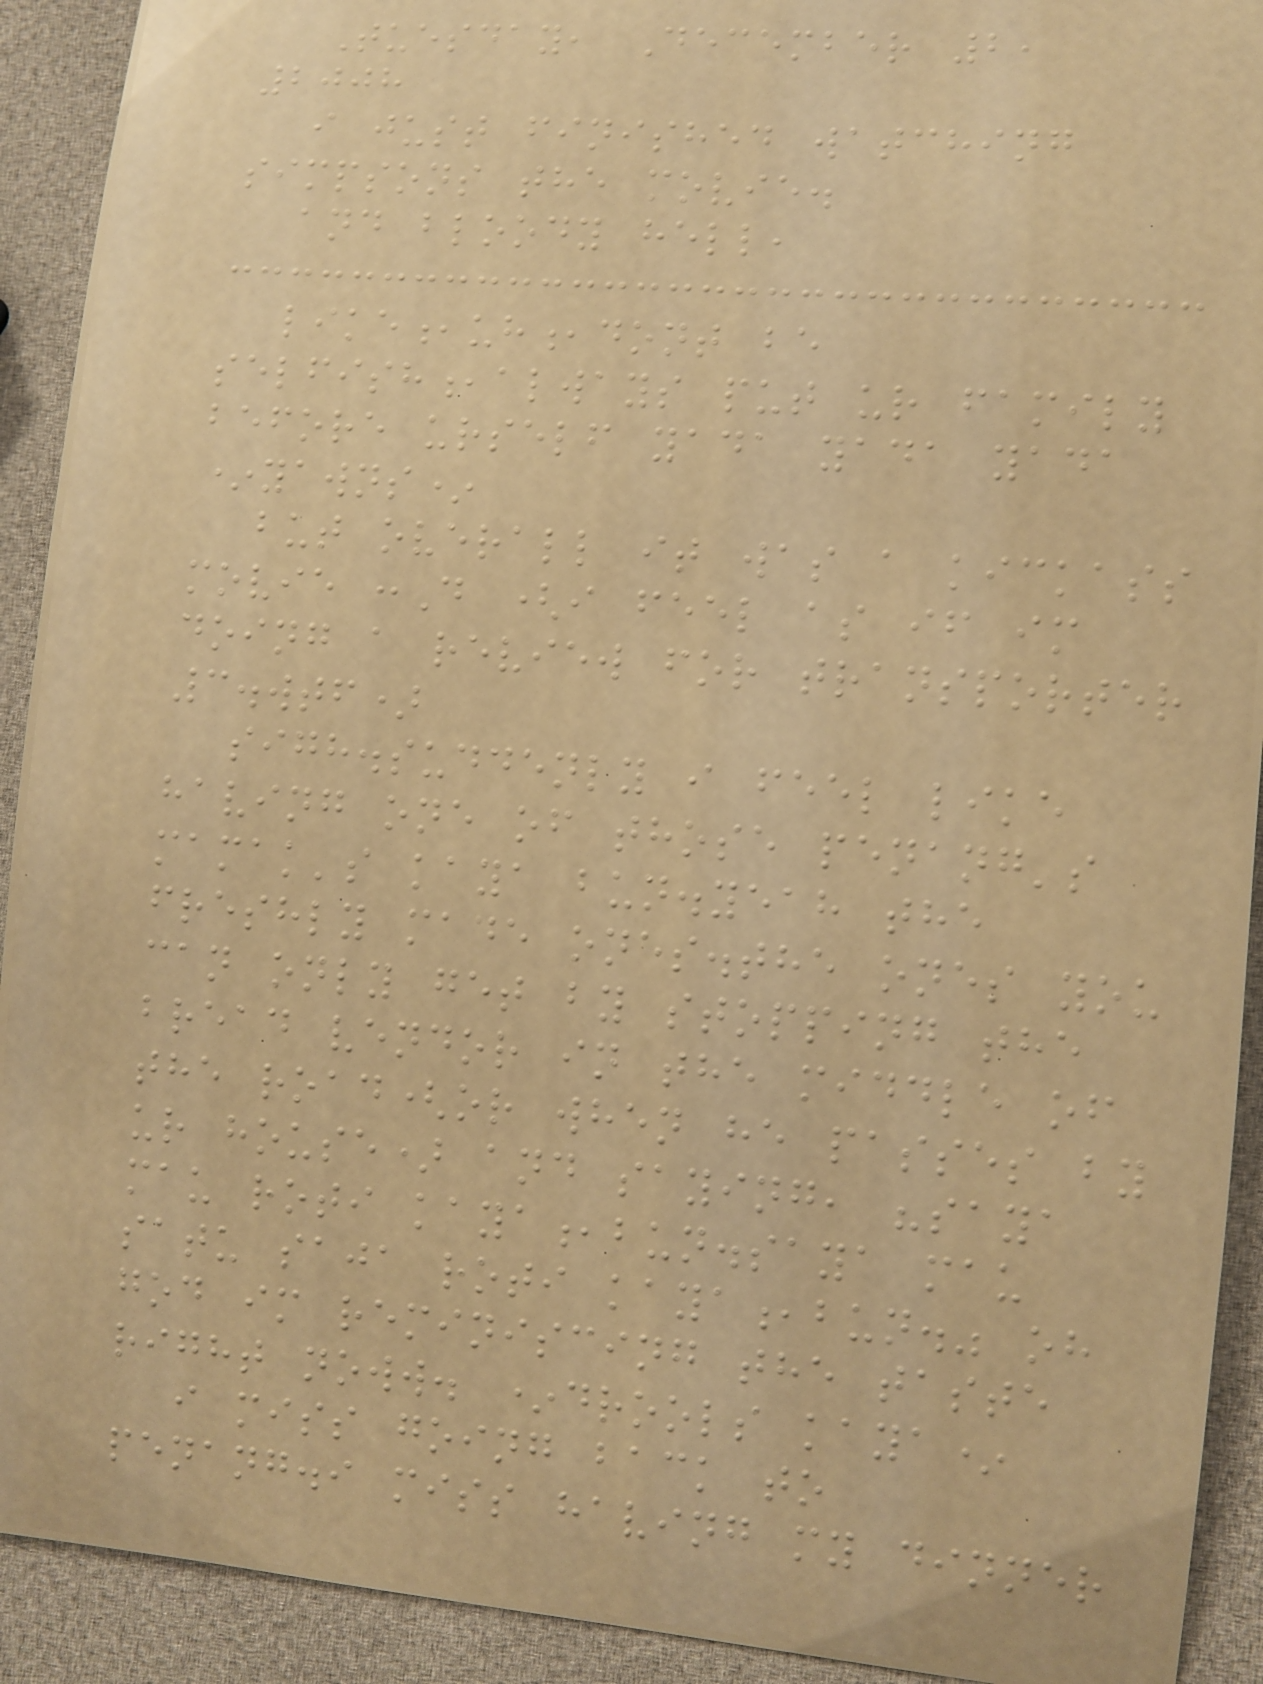Tuesday, December 2,
2008
i just finished watching
simpsons the movie.
and bloody hell,
like,uh,dont be
selfish,always put ur family
before urself yada yada yada
*yawns*
but overall it was a kickass
movie :D (i feel as if im
doing a review for transporter
3.wtf)
sigh.suddenly i feel like
having one of those penang's
mamak's kaya bun.yeah the
freshly made ones.the ones you
can only get by stopping the
bread vendor in the middle of
the road(or when he passes by
ur house) and saying, "saya
mau roti kaya,bun.saya mau
satu saja roti kaya,bun." oh
god im reminiscing the taste
right noww. *drools kaya*
i miss going back to
penang.i miss having my dinner
